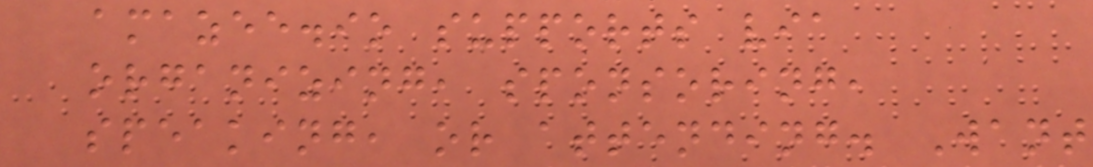amazee.io supports via
organizing, sponsoring,
speaking, or attending. Want
